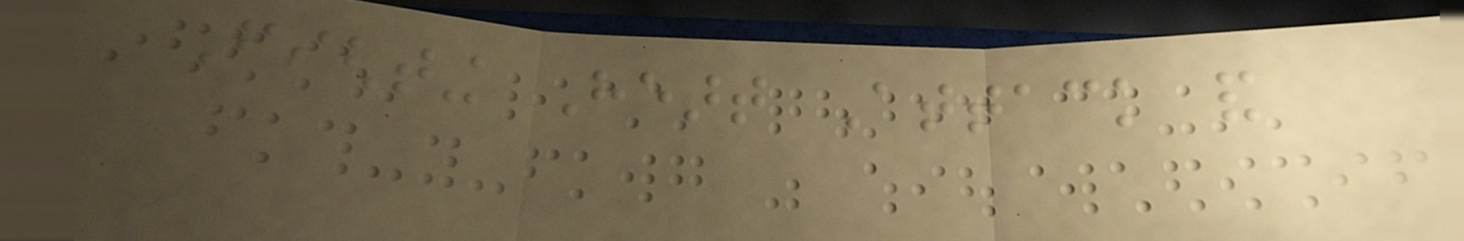Fighting Heart Attack and
